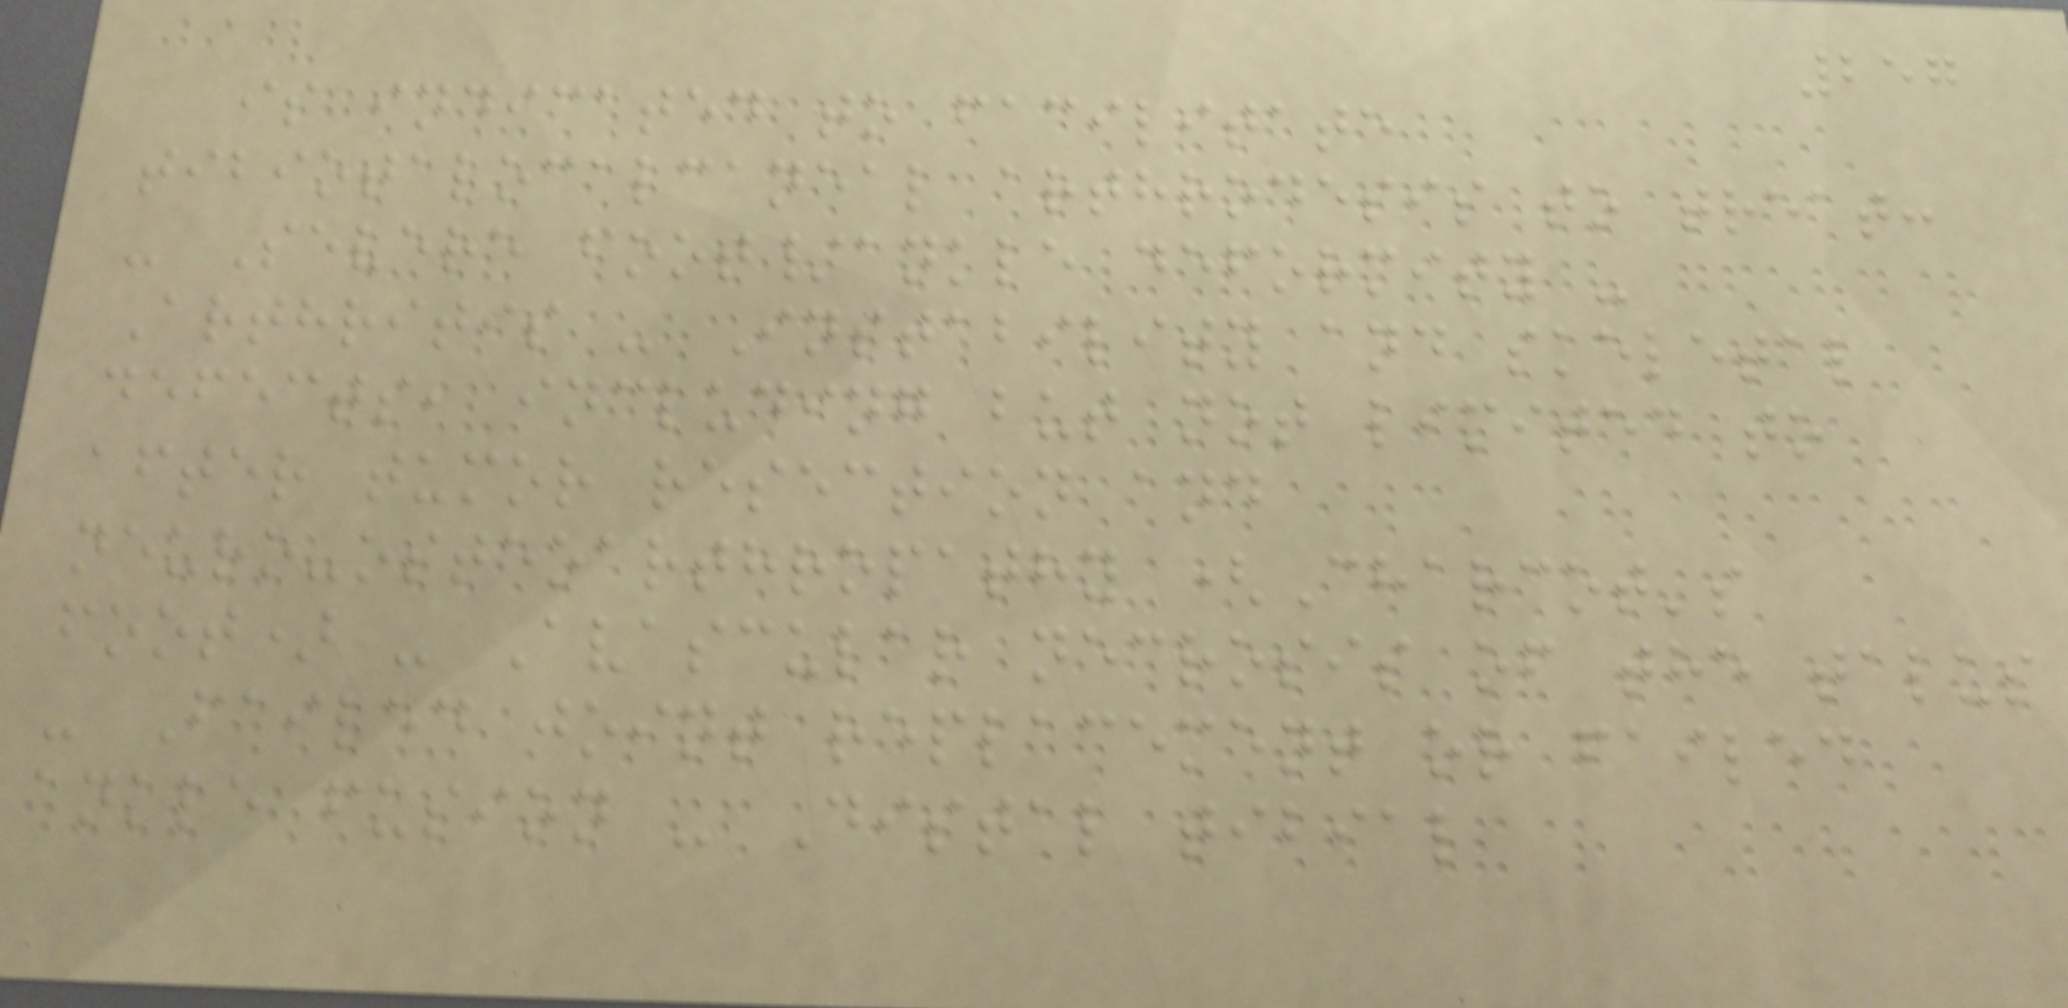257
is indicated to facilitate
tibiotalocalcaneal arthrodesis to treat:
- Severe foot/ankle deformity -
Arthritis - Instability and skeletal
defects, including but not limited to
after tumor resection and
neuro-osteoarthropathy (Charcot's
foot) - Avascular necrosis of the talus
- Failed joint replacement or failed
ankle fusion - Distal tibial
